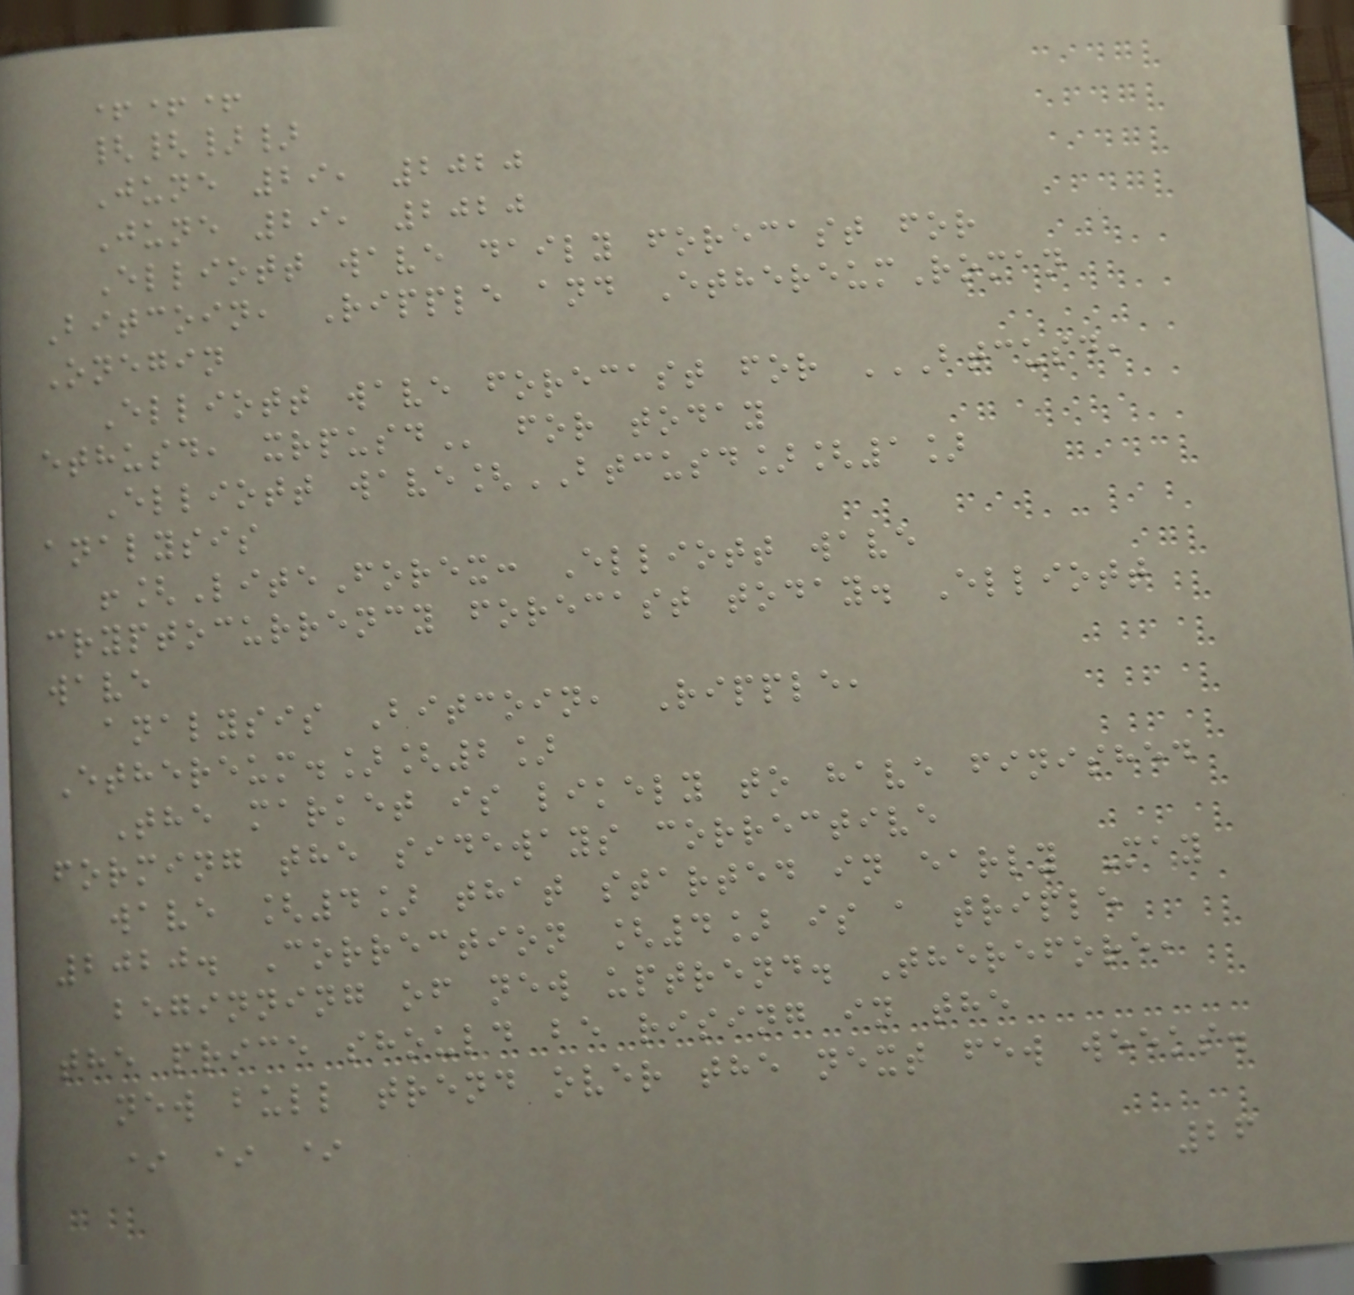+++
{{}}
June 29, 2020
June 29, 2020
Elliott wave daily forecast for
Bitcoin, Ripple and EthereumRoman
Onegin
Elliott wave forecast for BTCUSD,
ETHUSD, XRPUSD for today
Elliott wave[BTCUSD][1]
analysis
![LiteForex: Elliott wave
cryptocurrency forecast today. Elliott
wave
analysis Bitcoin, Ripple,
Ethereum.][2]
The market is likely to have finished
forming the sideways corrective
wave [4] that started in early May
2020. Correction [4] is a triple
beginning of new uptrend. Therefore,
the price should be rising in the
new bull trend over the next few weeks.
* * *
26
